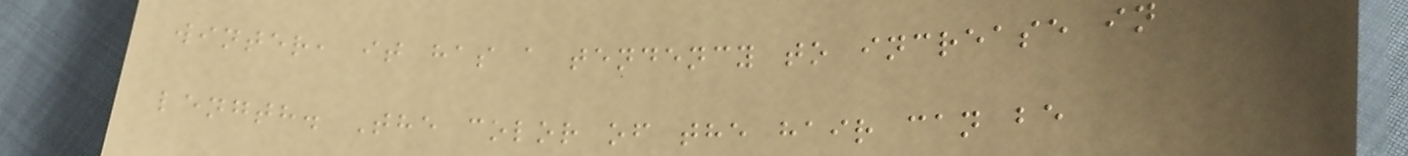winter, it has a tendency to increase in
length. The color of the hair can be
